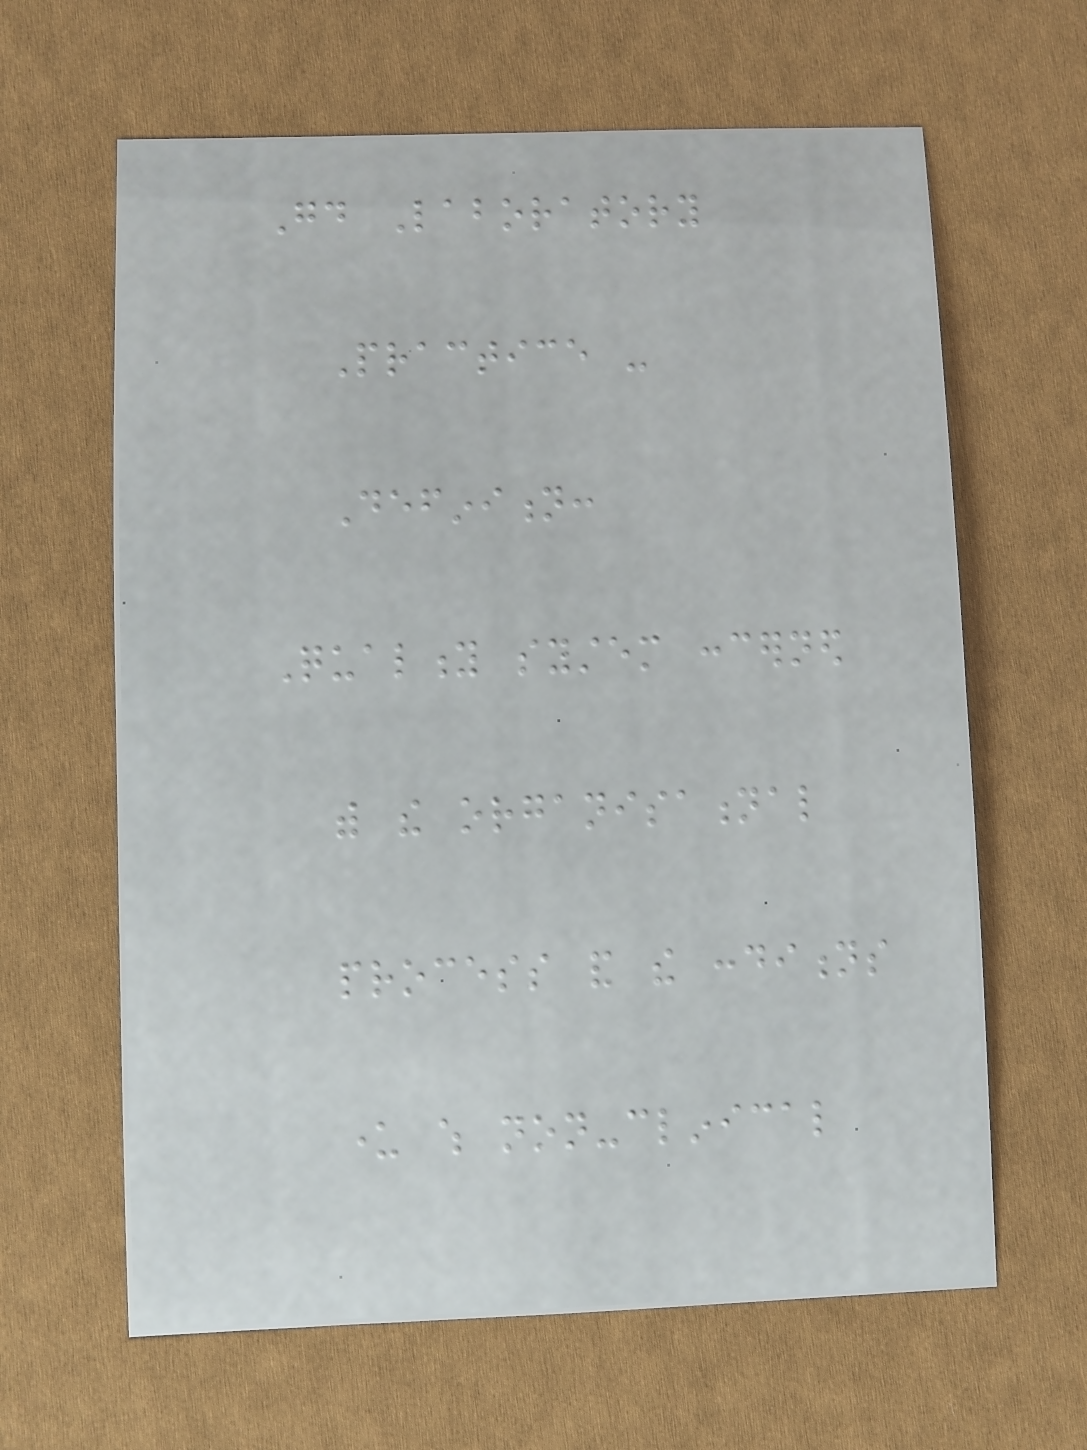Good Laboratory
Practice -
Definition:
Quality system concerned
with the organisational
process and the conditions
under which non-clinical
